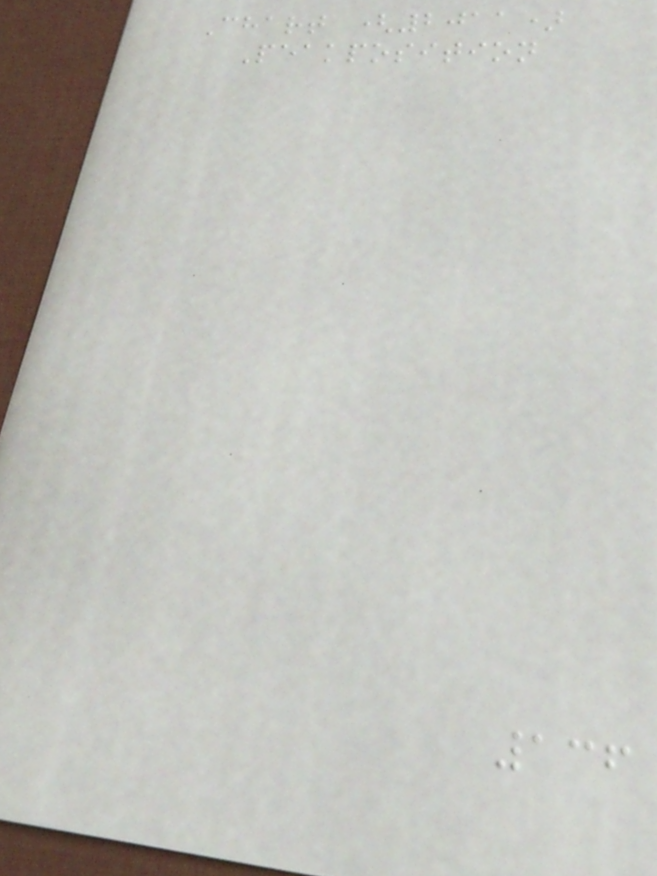Chart (2011)
Peakposition
136
